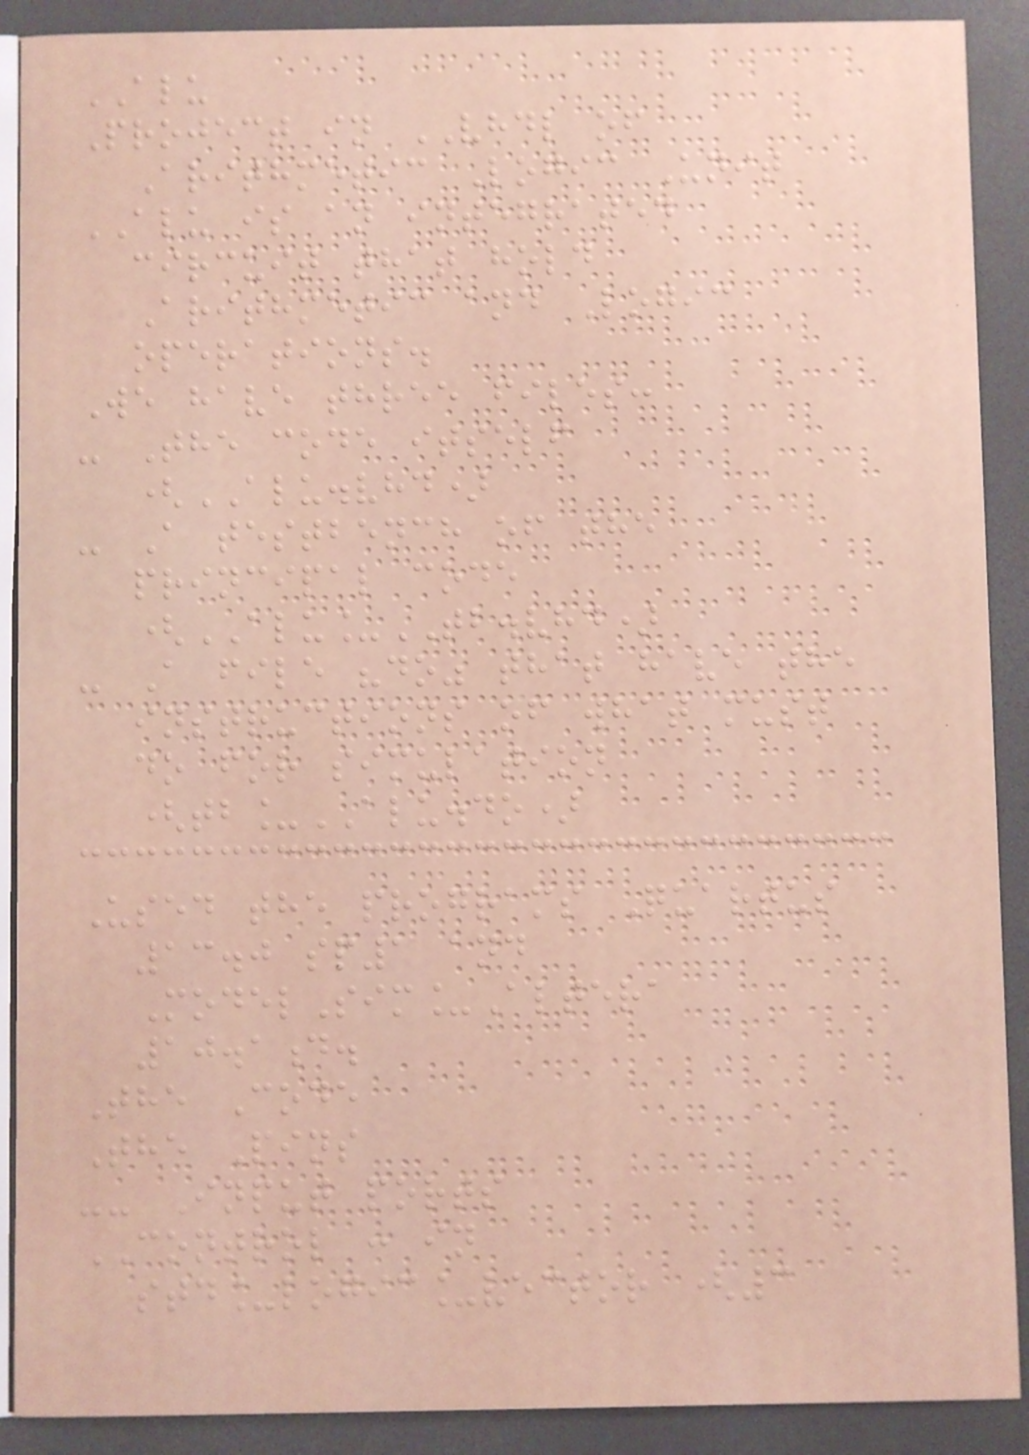ALU
Project in VHDL of
Arithmetic Logic Unit
ALU is an integrated
circuit that hold
Arithmetic and Logic
operations.
We have three files:
- The code itself
(ALU.vhd)
- A testbench of the
principal code
(ALU_TB.vhd)
- A file "do" that have the
instructions of what must
do for simulation
(tb_ALU.do)
Used the programs Quartus
13.0 sp1 and
ModelSim_Altera
10.1d.
The Code
The Pins
-- Input ports
CONTROL : in
std_logic_vector (3
